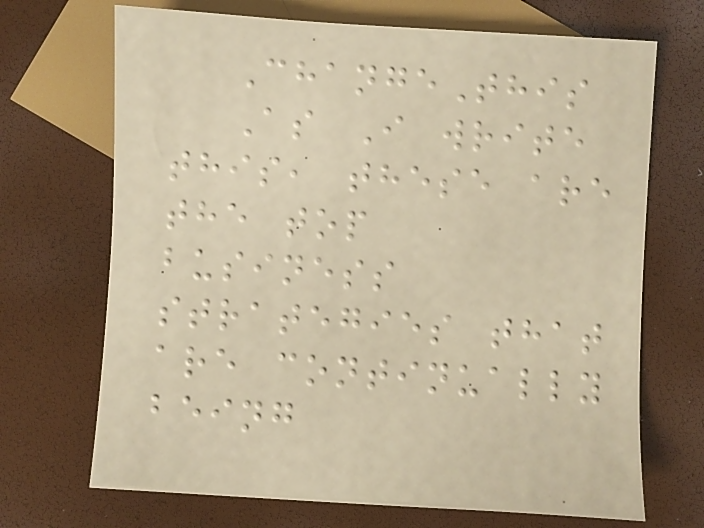ChangeThis
As I write
this, these are
the top
business
strategies that
are continually
being
